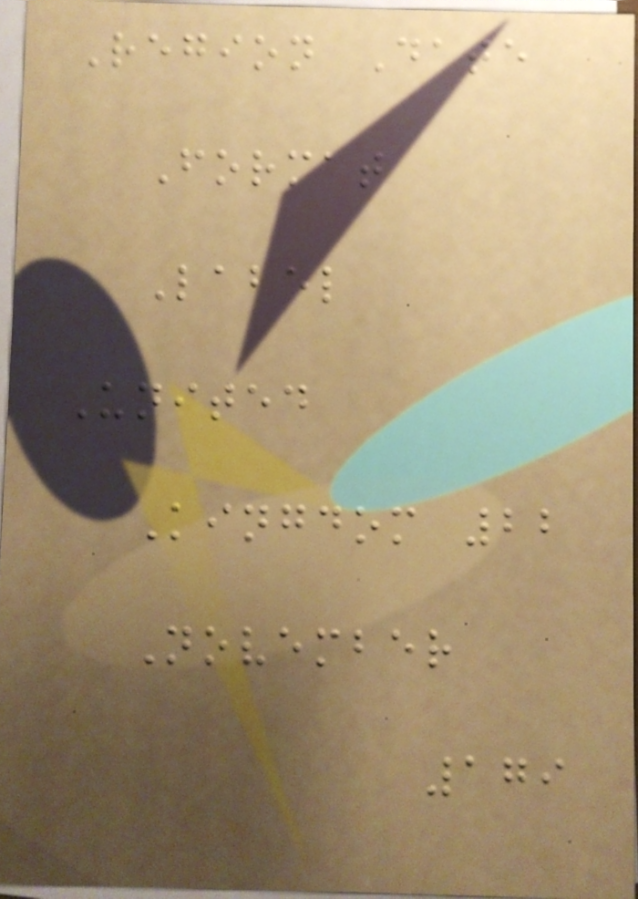Region Date
Format
Label
United
Kingdom 22
November
179
